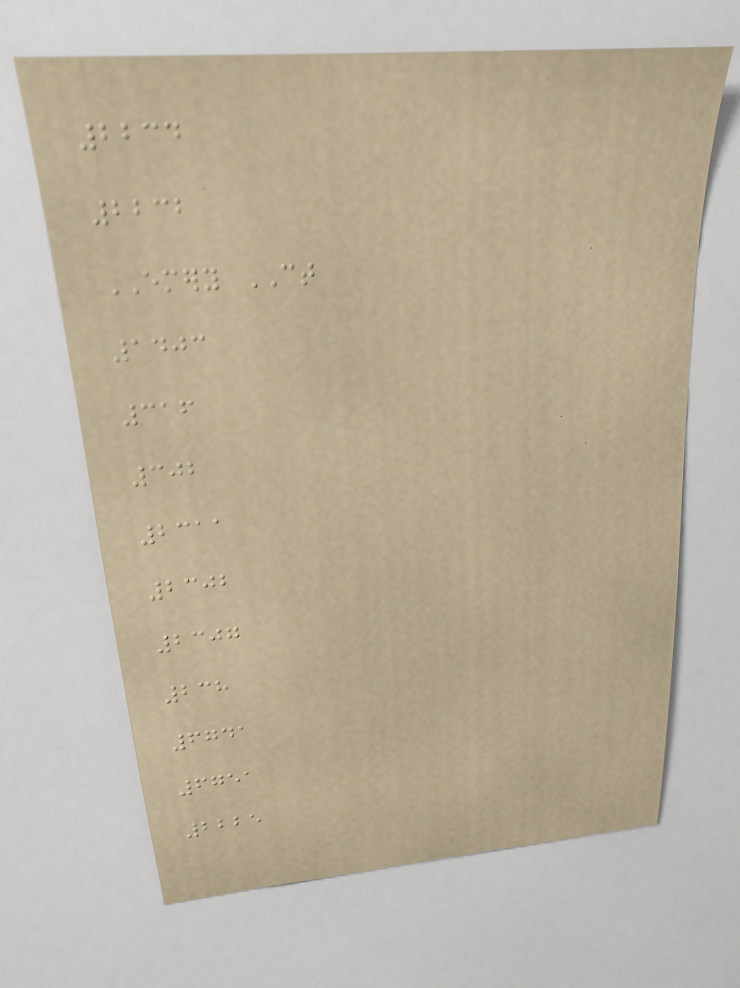2234
2232
EMERY CT
1403
316
302
2311
2302
2307
238
6741
6751
2225
